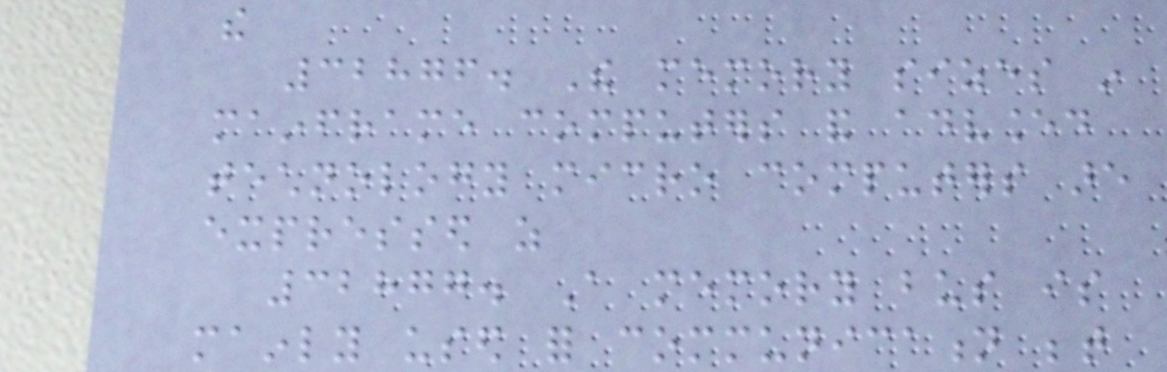the
32876. The memory sizes in
mainframe computers and advanced
technology micro computers are
expressed as
32877. A memory bus is
mainly used for communication between
